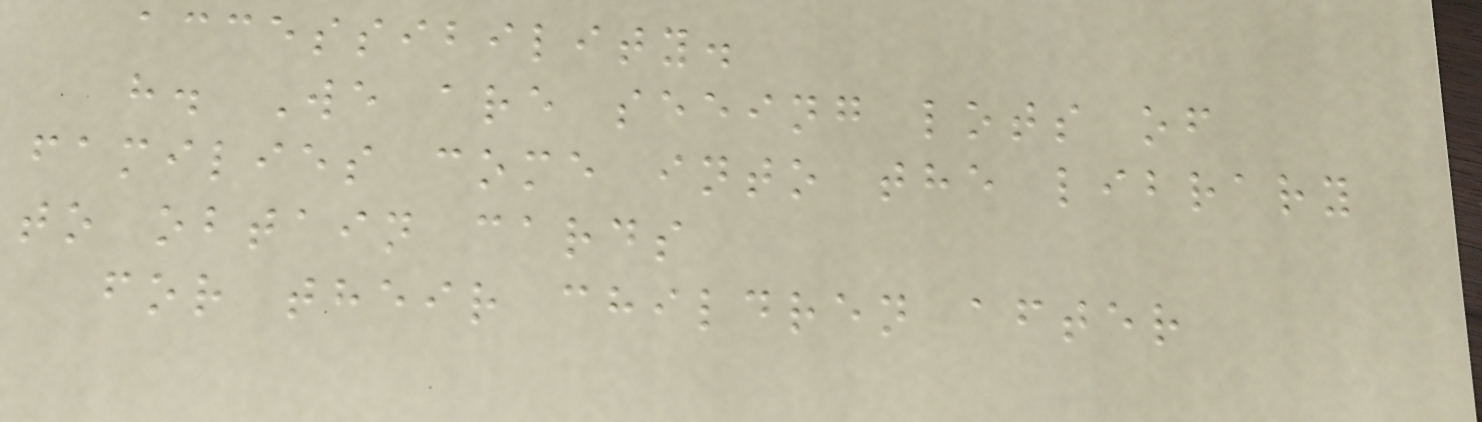accessibility.
h. We are seeing lots of
families come into the library
to obtain cards
for their children after
